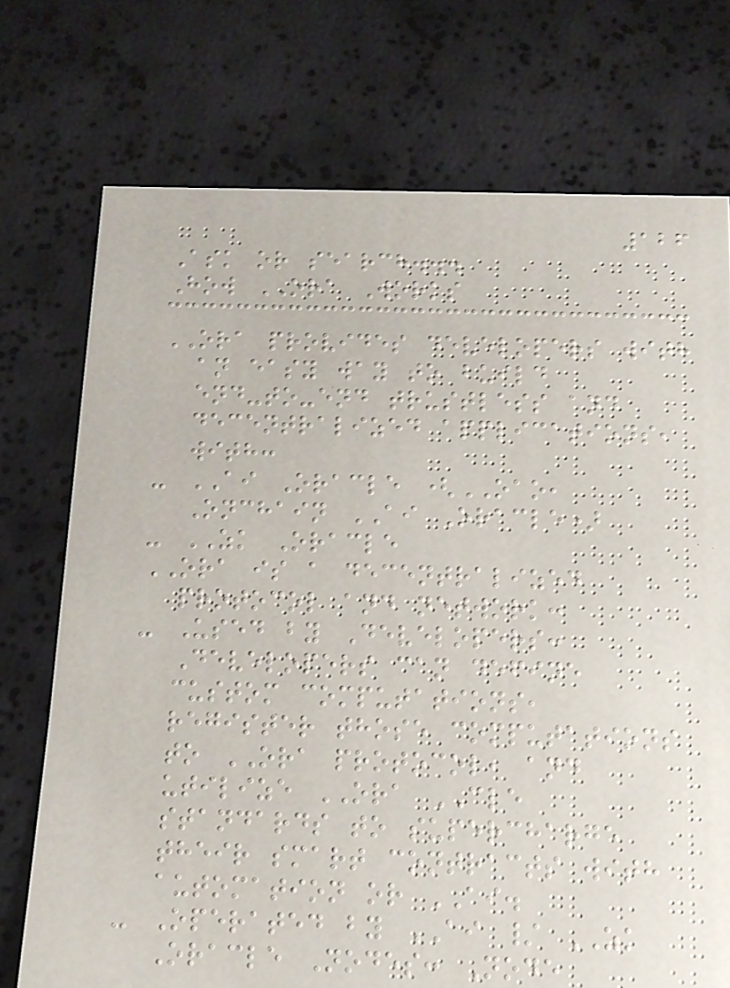126
Ask or search...
How ORA Works
ORA provides developers with
an easy way to build
end-to-end trustless and
decentralized applications,
with:
- AI Oracle (OAO,
Onchain AI Oracle)
- ZK Oracle
ORA is a decentralized
protocol and network:
- Used by Developers:
Developers can define
custom computations,
register those computations
to ORA protocol, and
utilize ORA CLE
standards to supercharge
their smart contracts with
automation or AI.
- Operated by AI / ZK
Oracle Nodes: Node
